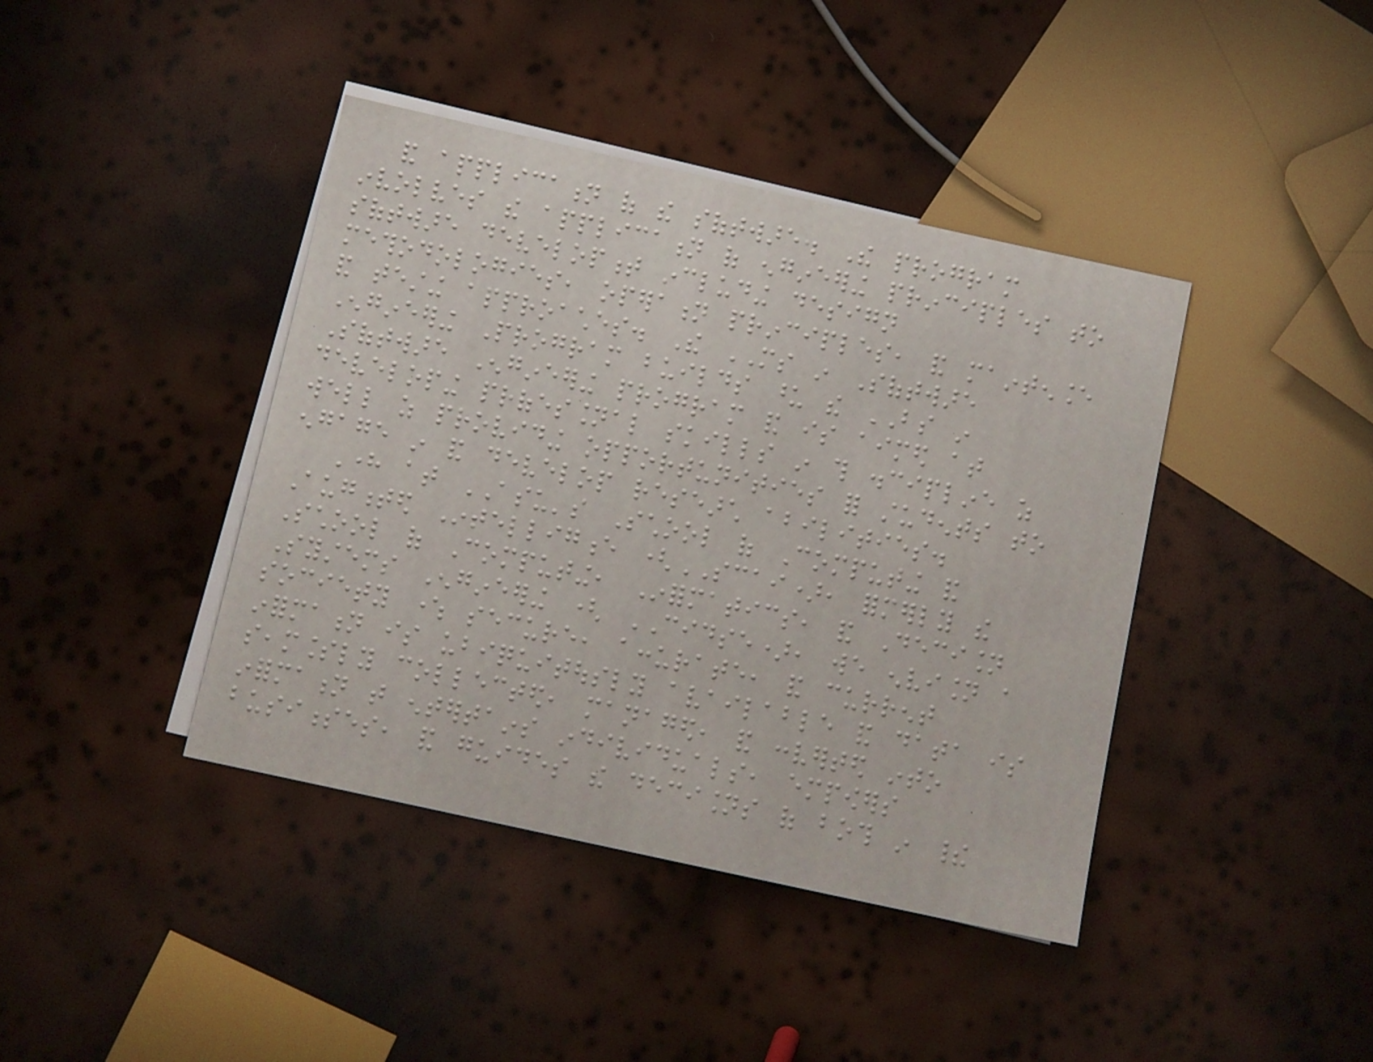and application of the software. The program
involves the application of engineering principles to
software development including design
methodologies, operation principles, and maintenance
and testing approaches. The MS in Software
Engineering Program builds upon the BS in
Software Engineering program and is aimed at
developing professional skills in this discipline as
well as providing opportunities for students to
engage in and develop research abilities.
Here at ASU's School of Computing and
Augmented Intelligence (SCAI), formerly the
School of Computing, Informatics, and Decision
Systems Engineering ( CIDSE), we envision a
society where secure, accurate, and current
information is ubiquitously available and data is
seamlessly collected, managed, and converted into
information that entertains individuals, empowers
businesses, and guides the decisions of both in their
